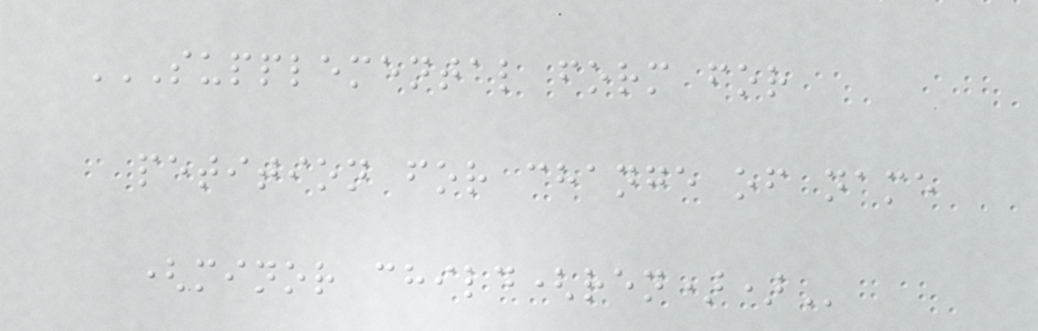SUPPLEMENTAL FORM FOR
PETITION FOR CHANGE OF NAME
(MINOR CHILD(REN))
